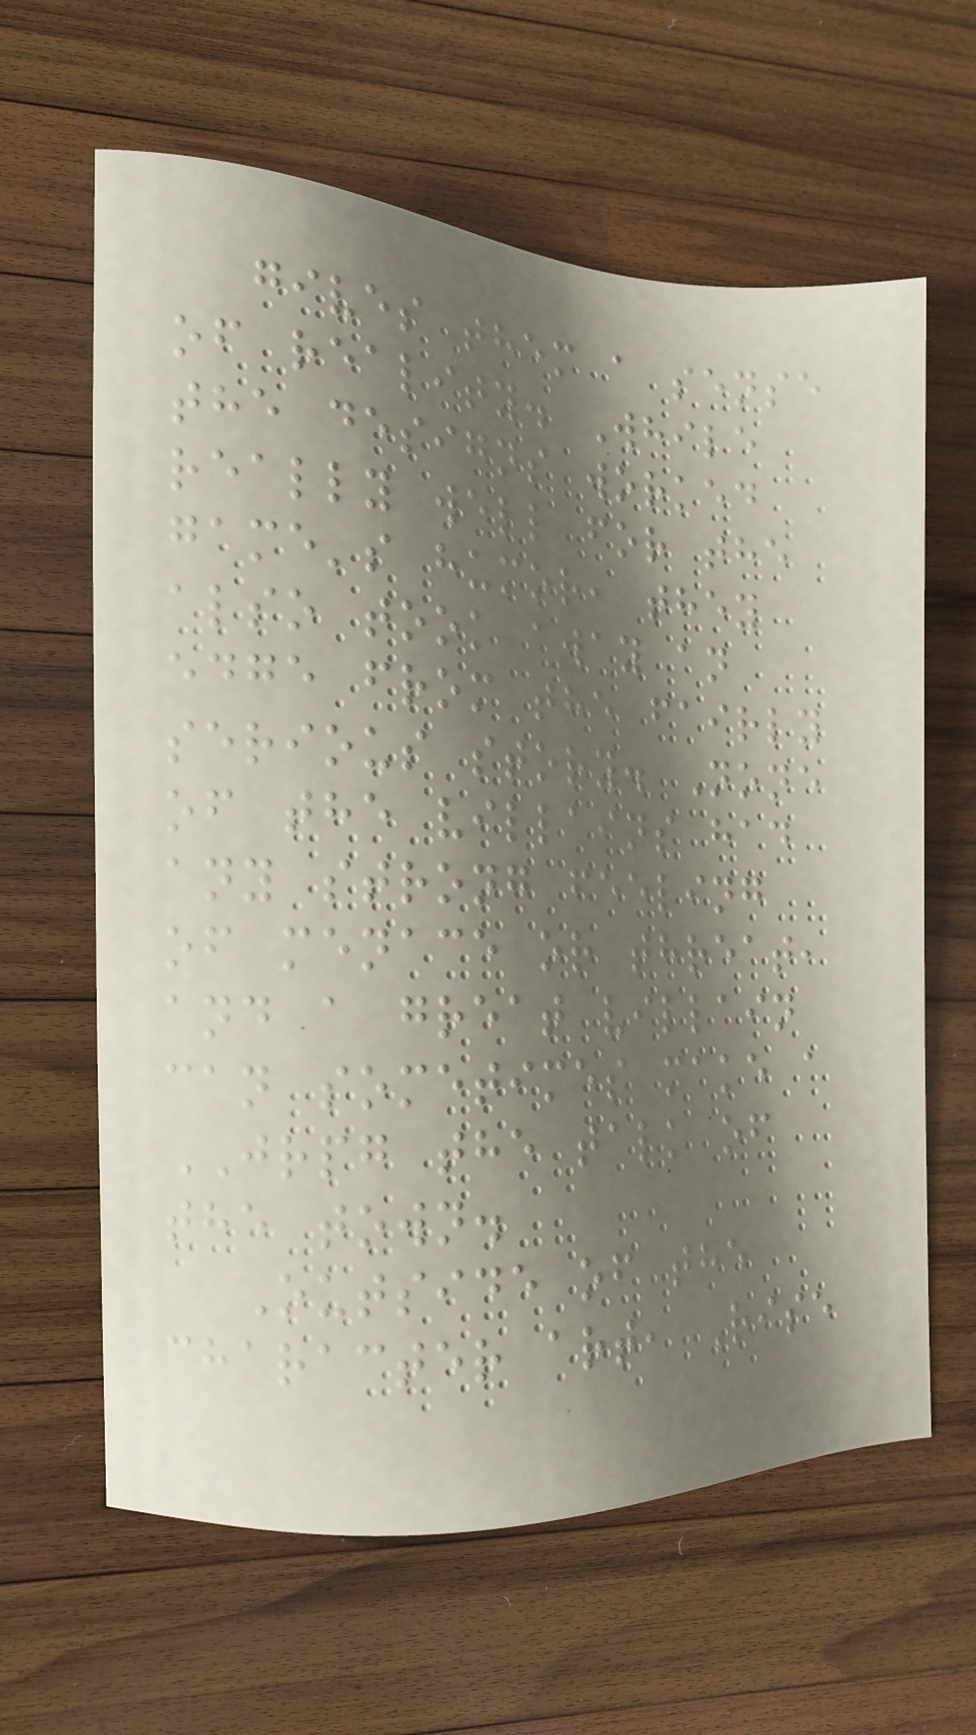gives them a sense
of reality. While
the designs worked
really well for the
game's humor, they
also took away an
edge from the fairly
serious story. None
of the villains had
any strong feeling
of menace or threat,
and a great villain
can sometimes make a
JRPG the talk of
the town.
Outside of the
character art, Rise
